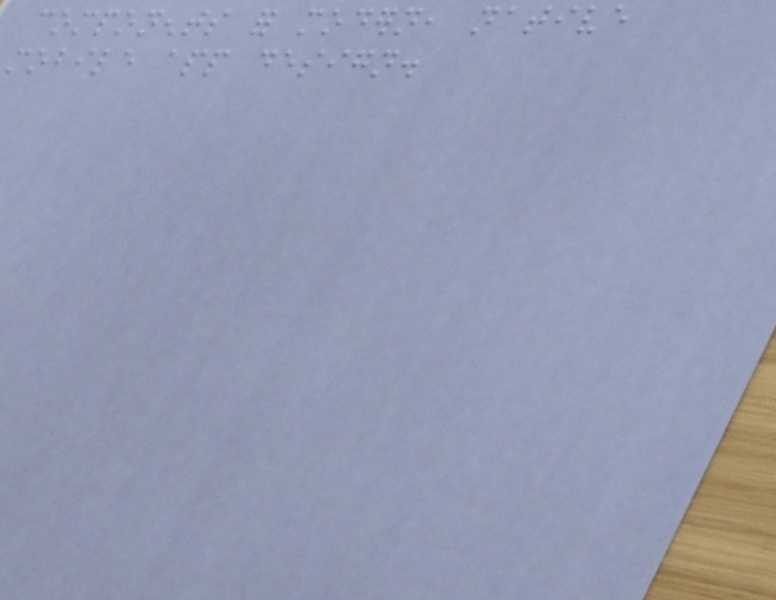components for modern, native
mobile app design.
